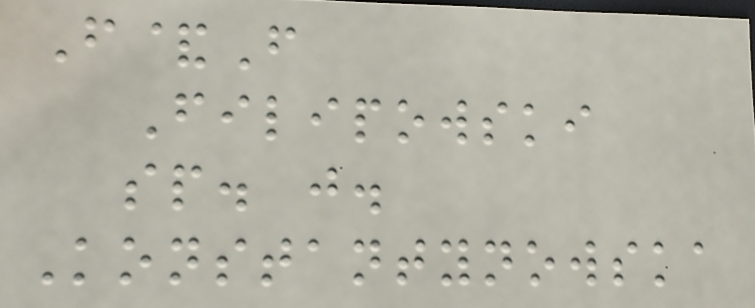F&F
Filipowski
sp. j.
Konstantynowska
